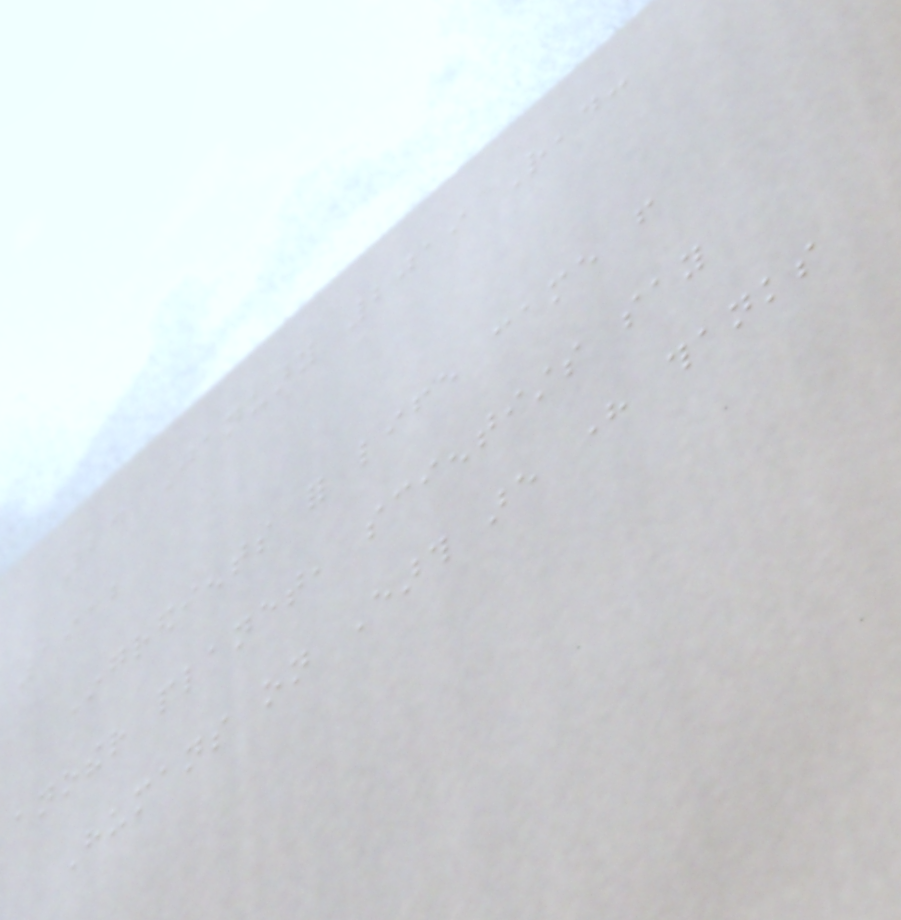24 January 2019 Read:
1912
Ingredients for life came from
another planet, scientists say
Humans on Earth are here thanks
